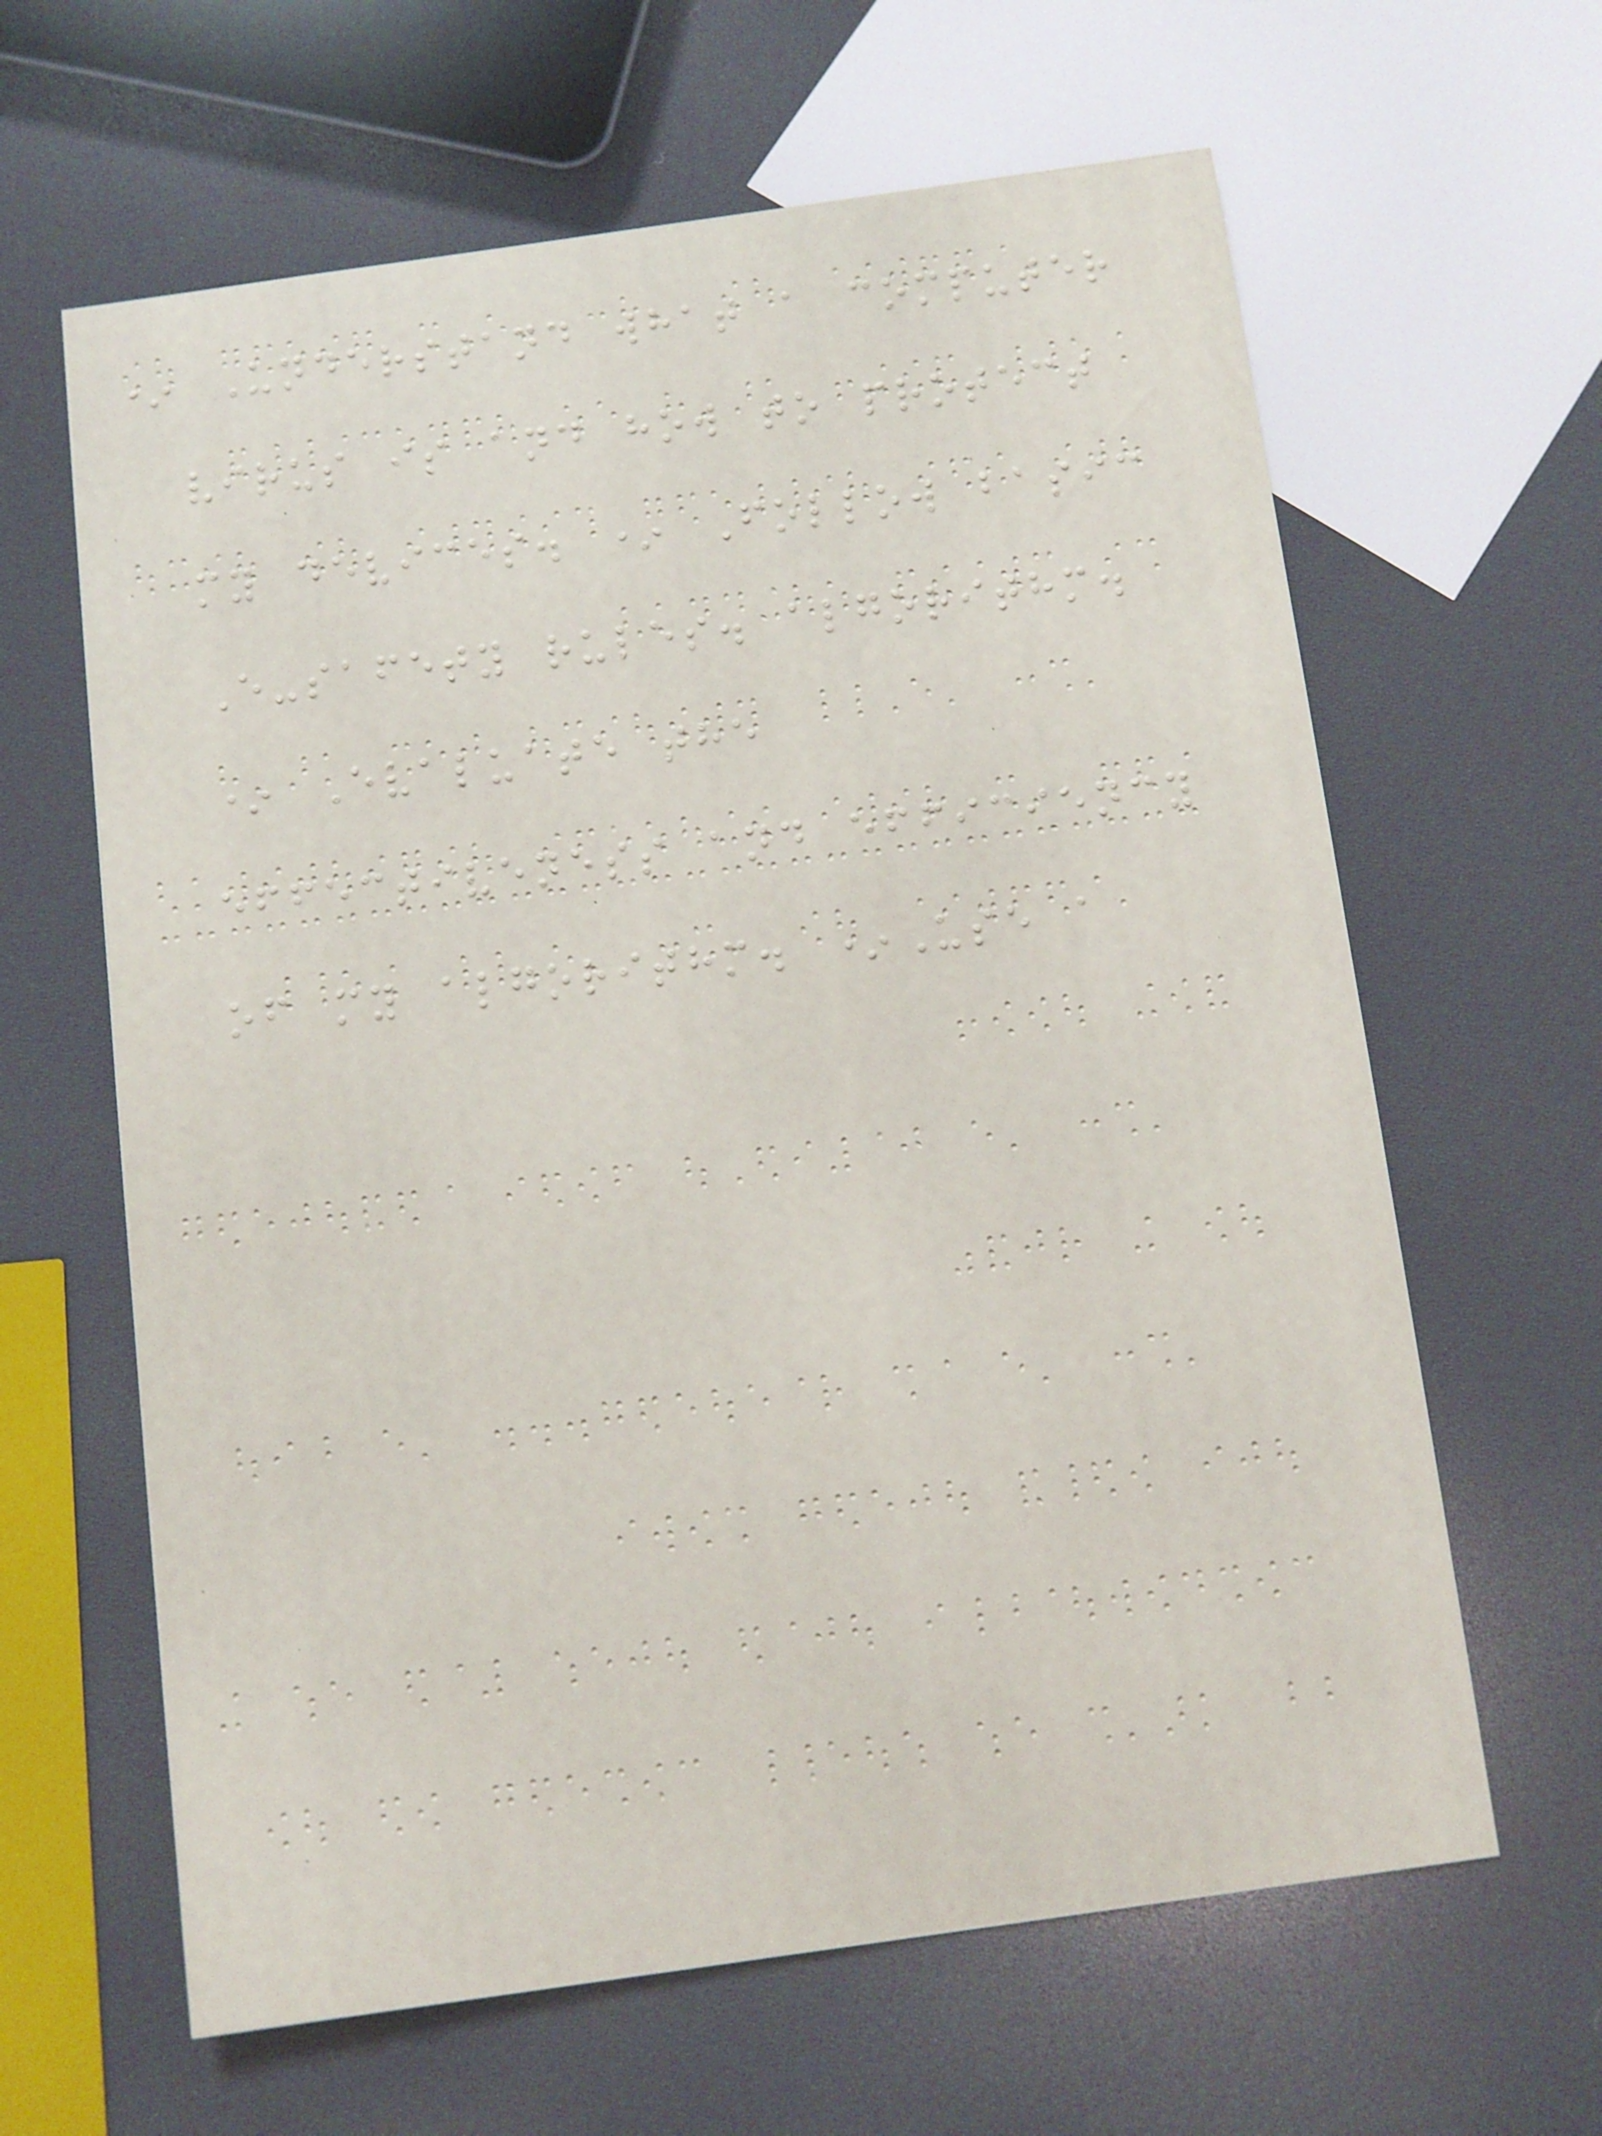* Understand what a computer
virus is and how to protect
my devices. * Follow basic
E-safety rules. algorithm.
* Evaluate the
effectiveness and efficiency
of my algorithm. *Use a
